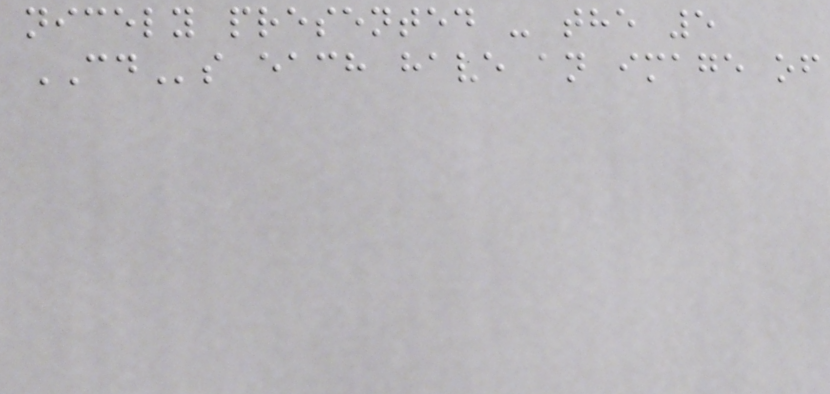nicely presented - the 5
CDs each have an image of
